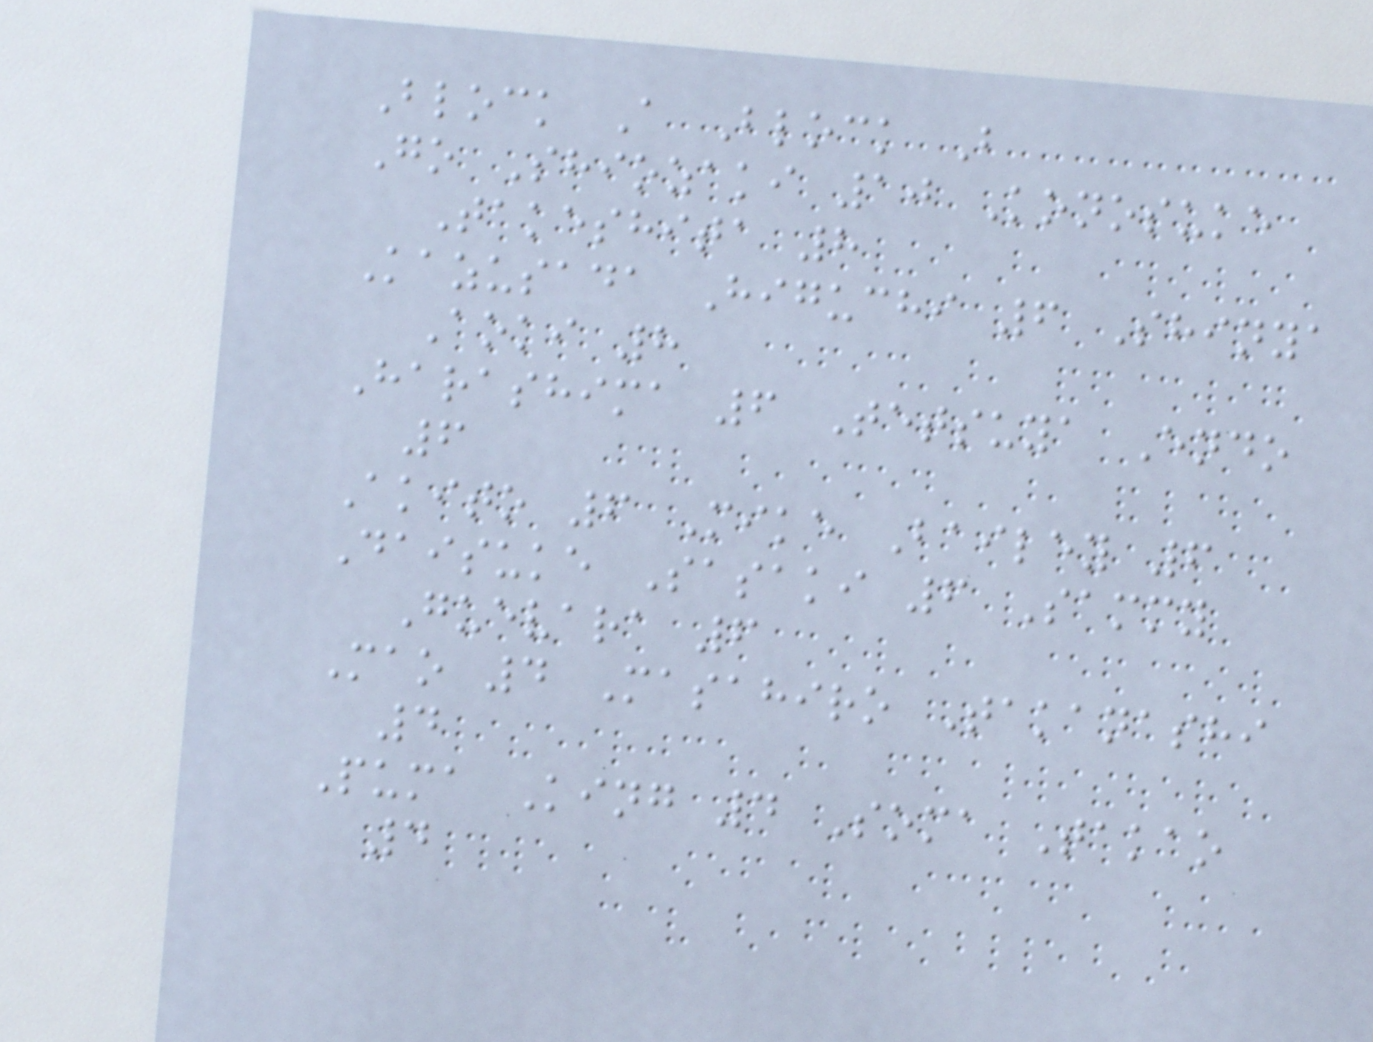Block A Block B
Go Shiozaki 10 Konosuke
Takeshita 8
Kazusada Higuchi 6 Shinya
Aoki 8
Harashima 6 Tetsuya Endo
6
Akito 6 Mike Bailey 6
Daisuke Sasaki 6 Sammy
Guevara 6
Mao 4 Masahiro Takanashi
4
Puma King 4 Soma Takao
4
